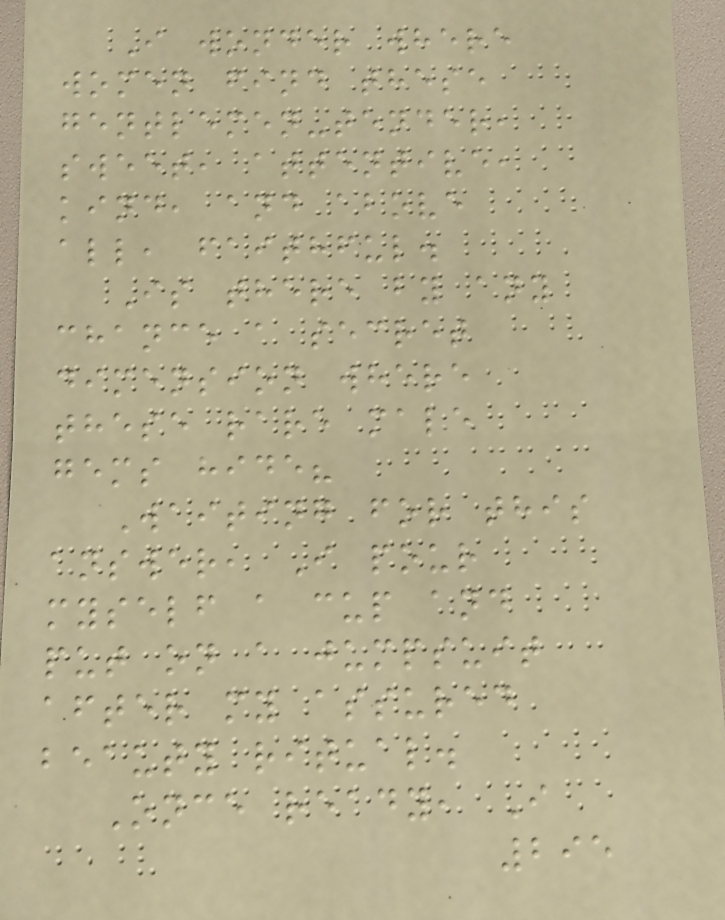I wonder where
women find these
gentlemen-tender,
sweet, attentive,
kind, and above
all, faithful.
Is there by any
chance a secret
dimension where
these rare male
gems hide?
Waiting for this
answer, I pour
myself a cup and
put on a jumpsuit
after my assured
beauty ritual.
Once ready, I
295
